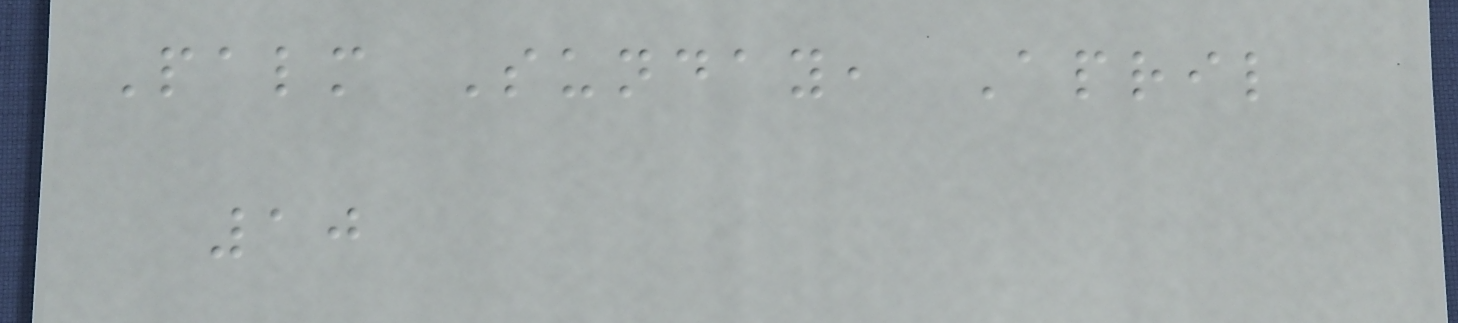Palm Sunday, April
10
